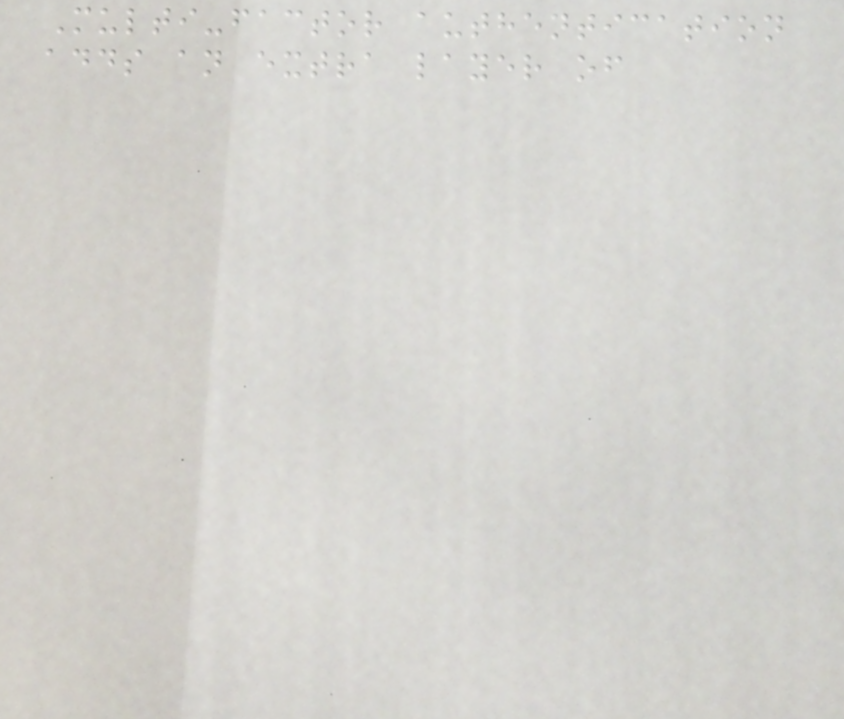Multi-factor authentication
adds an extra layer of
